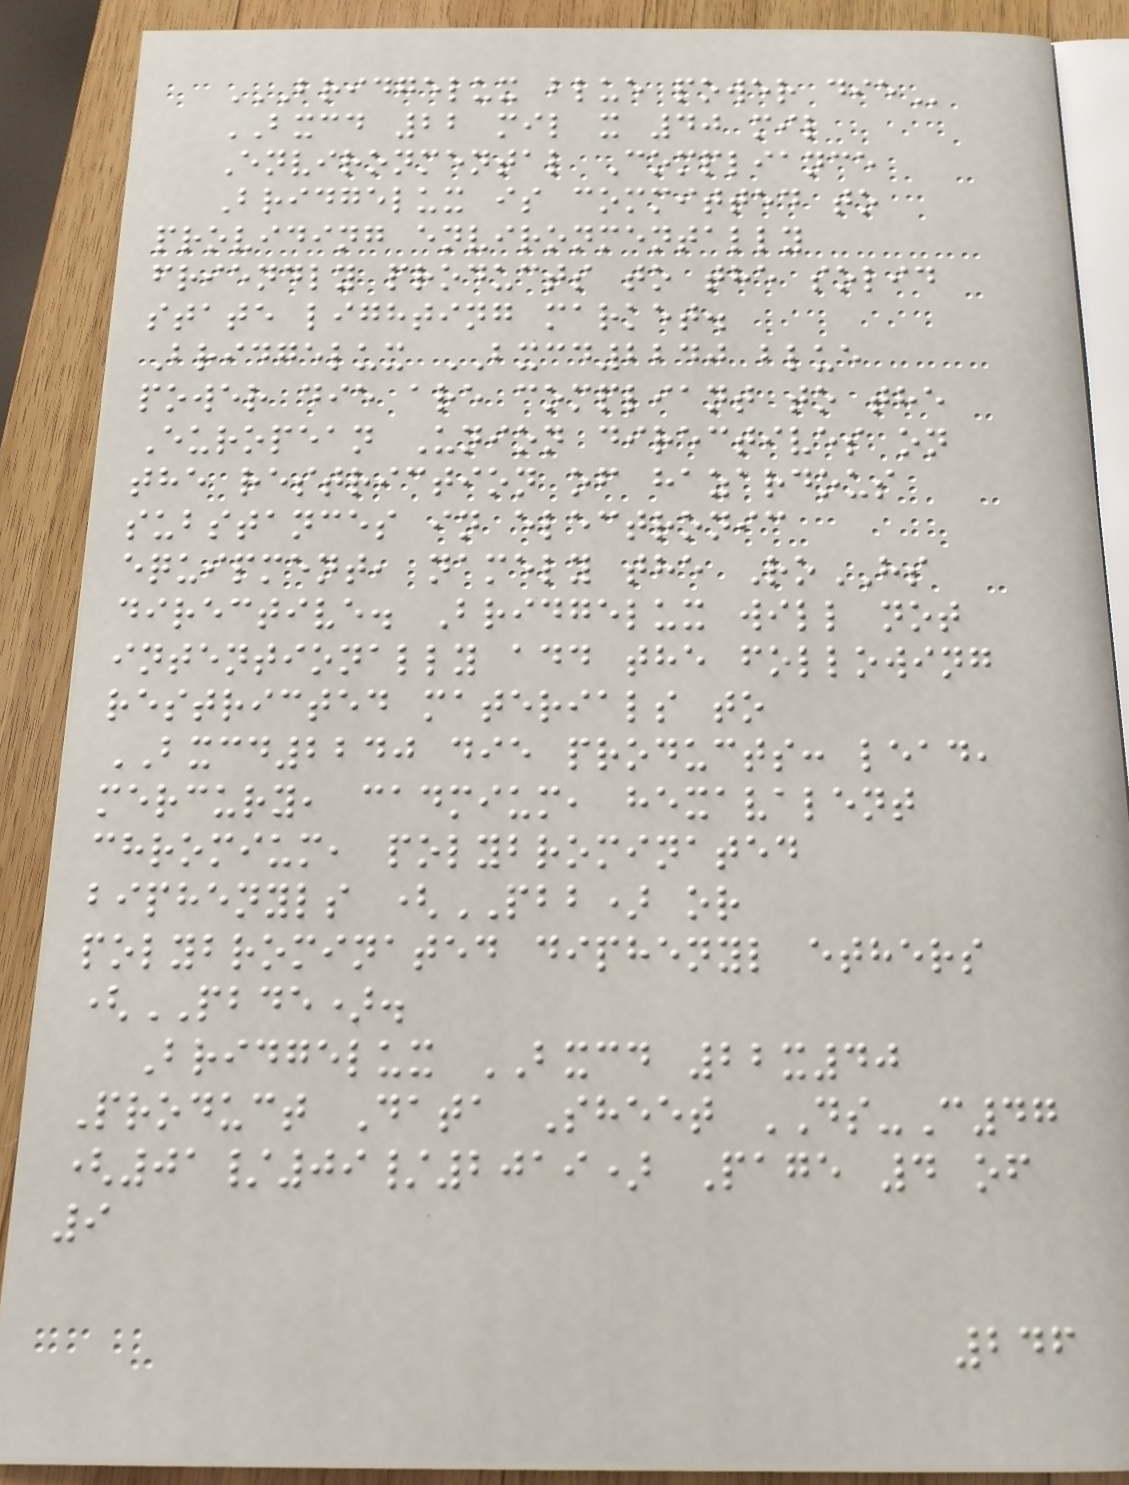BRIDGELUX BLUE POWER DIE
BXCD 22 mil x 40 mil
Environmental Compliance
Bridgelux is committed to
providing environmentally
friendly products to the solid
state lighting market.
Bridgelux BXCD2240 blue
power die are compliant to the
European Union directives on
the restriction of hazardous
substances in electronic
equipment, namely the RoHS
directive. Bridgelux will not
intentionally add the following
restricted materials to
BXCD2240 die products: lead,
mercury, cadmium, hexavalent
chromium, polybrominated
biphenyls (PBB) or
polybrominated diphenyl ethers
(PBDE).
Bridgelux BXCD 22x40
Product Data Sheet DS-C47
(01/09/2019) Page 4 of
9
246
